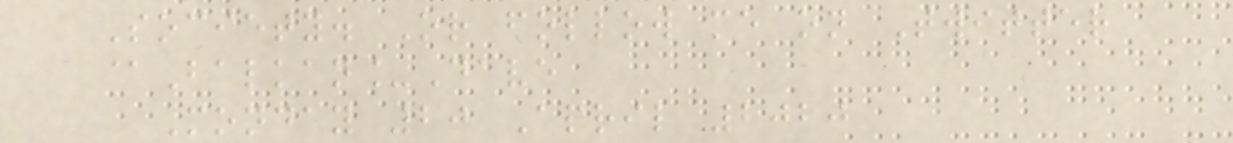Society. Or follow me on Twitter
@Balkan_Dave
Monday 20 April 2020
